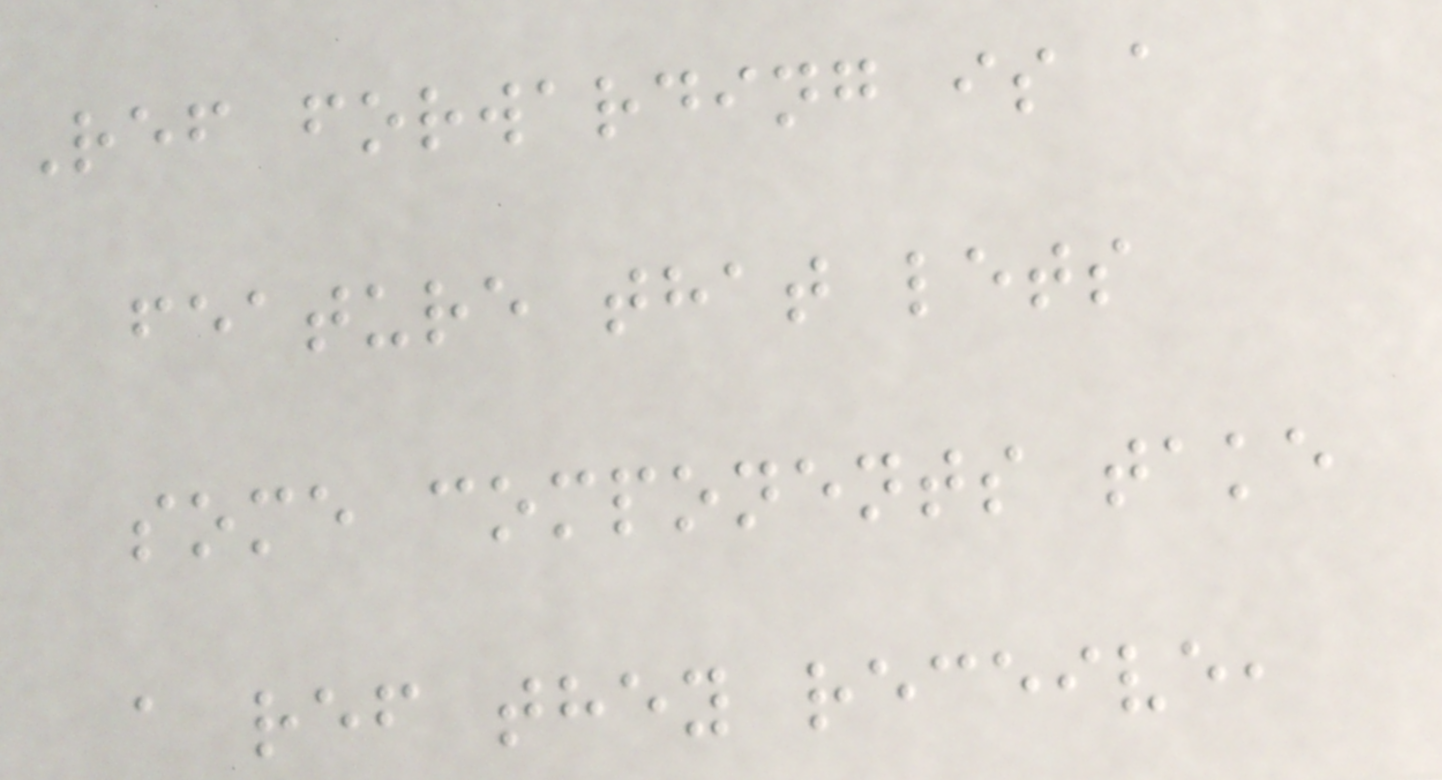Ref forwarding is a
feature that lets
some components take
a ref they receive,
